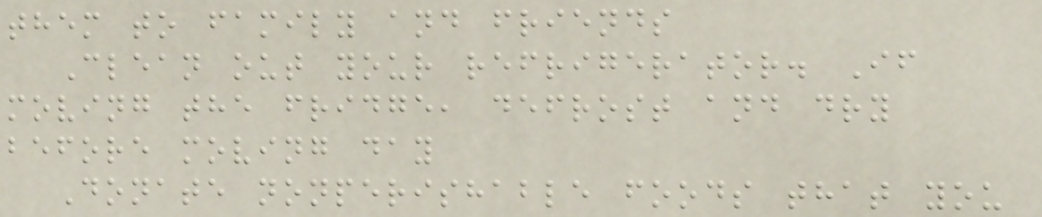them to family and friends
Clean out your refrigerator. If
moving the fridge, defrost and dry
before moving day
Donate nonperishable foods that you
